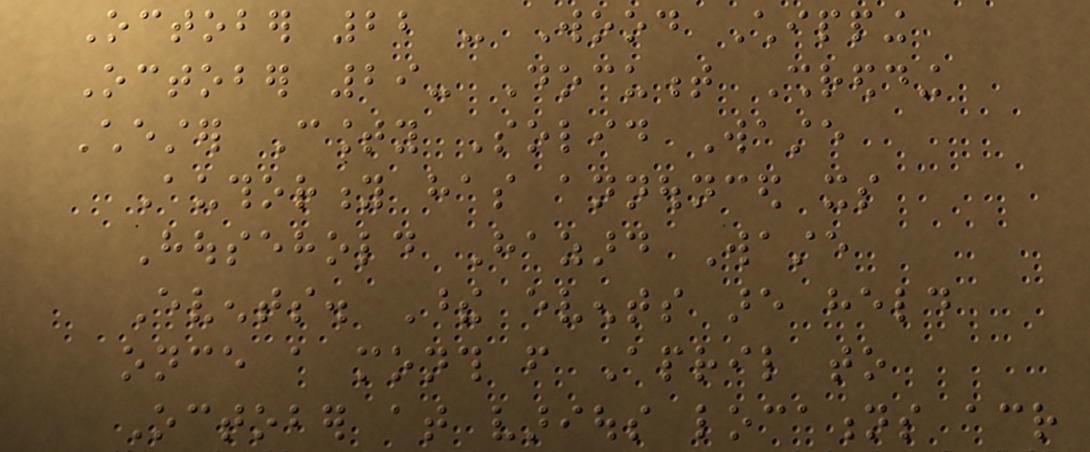October 22 - Wood Chipping
October 29- Document Shredding
Chester County Solid Waste
Authority has announced its
Household Hazard Waste
Events. These events are held
once a month from April to
October at various locations across
